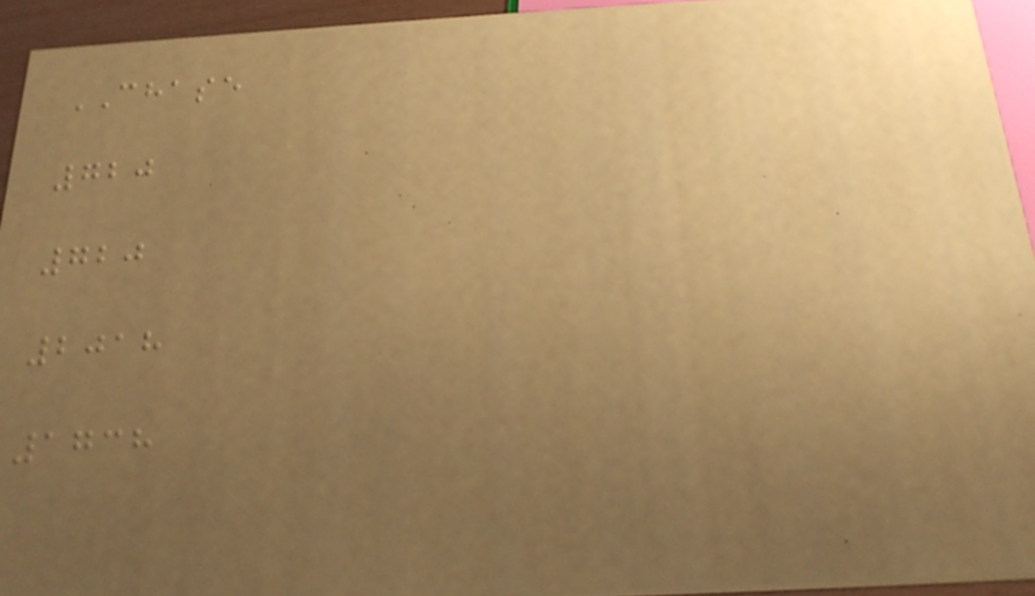CHASE
720
720
2018
1738
